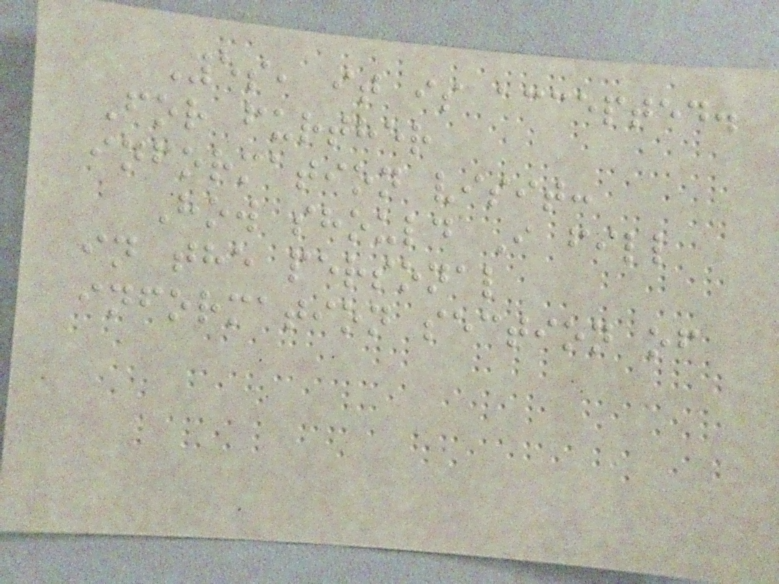Yes, it is accepted.
For further
information visit:
How should I fill
in the personal
information section of
